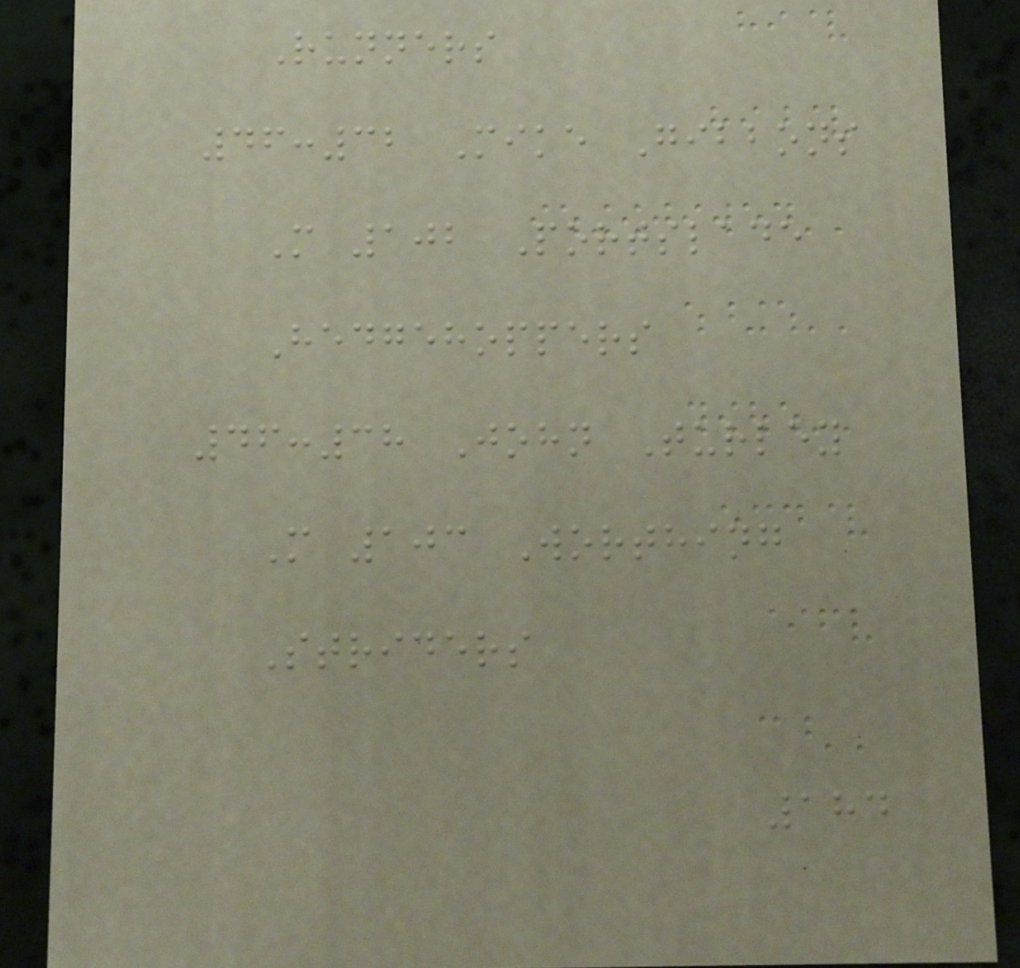Runners
46:32 Mike Gibbons
M 102 Portslade
Hedgehoppers
46:38 John Turley
M 103 Worthing
Striders
184
